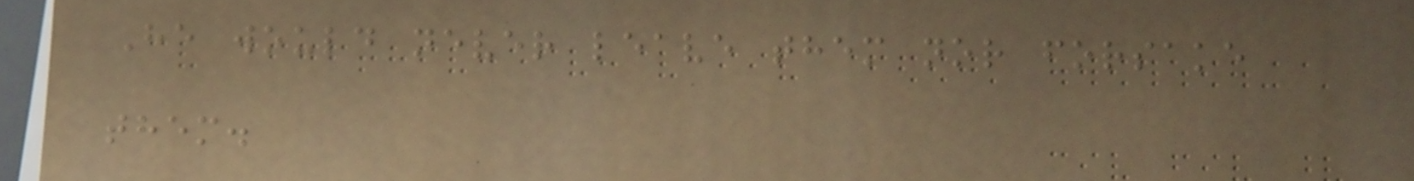He would never leave them nor forsake
them.
